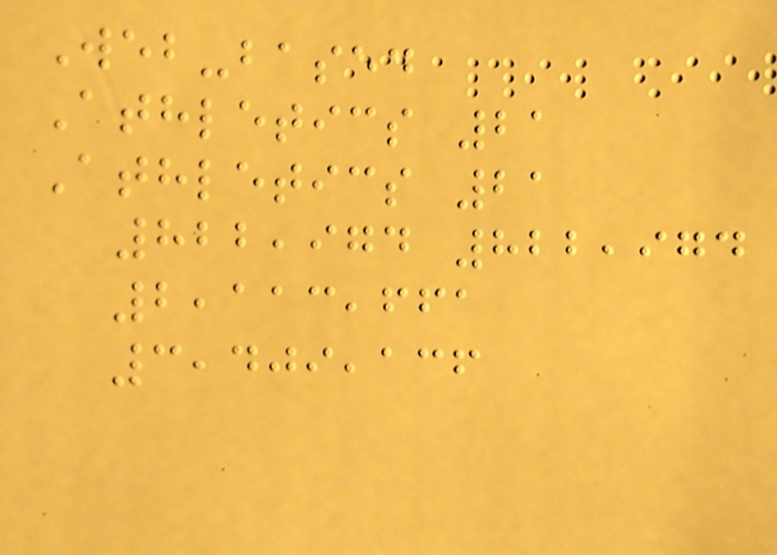Web-based
Athletics 21
Athletics 21
822,974 822,974
2,113,661
3,409,136
